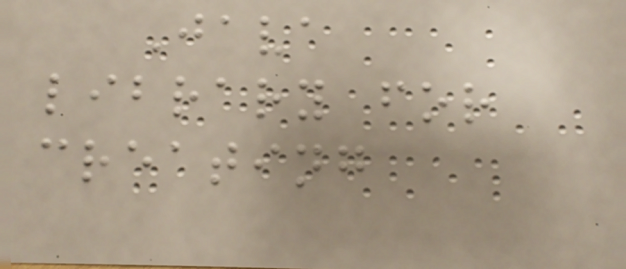Java
library for
creating
